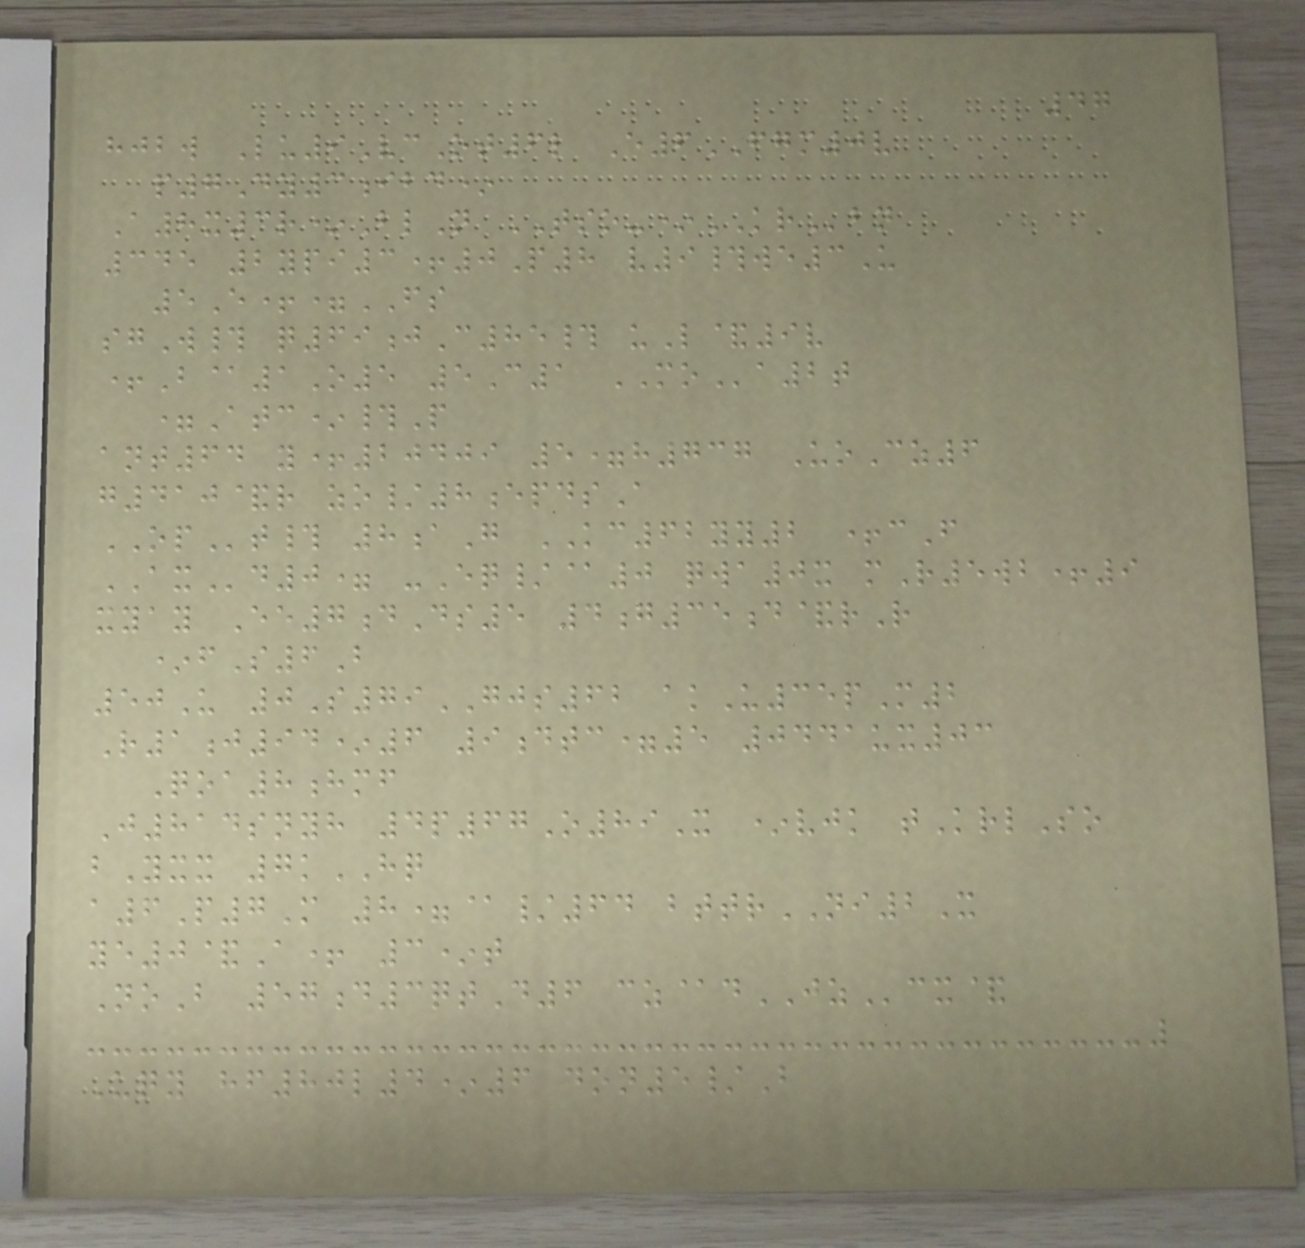47
hjbw Lu9VcOt6l E6FGM0v
p7Dy3ibd*
A8x3r*BlN TSO-*KRbn
345 2ypi3+0P8 v9#we3U
5E+=FS
sgW# q69jC85# uL&9v
+B@1O5 5C1 MOa2t
=Atc*#P
ant64 y+20409 5=h737 UoCz6
g410&r zo/8epdsA
OPt# 8aG KC62yy2 +cF
AXd0= -Eq/@0 qwa0x mR5wb+9
xyay Ee7dDs5 4g35d&rR
*fS6B
50U 0S79GJS62 akU35pM2
R1j94*6 9dtc=5 0441ux03
Qoa8hmf
J814snyh 4p67O89X *vjk tKrlSo
bYxx 7kHQ
a6P7M 8=@/64 bttrNI2X
ye0&A+ 3*t
NoB 57d3qtD6 cz@dJZcx&
Uqy hf80l4*6 don5/B
